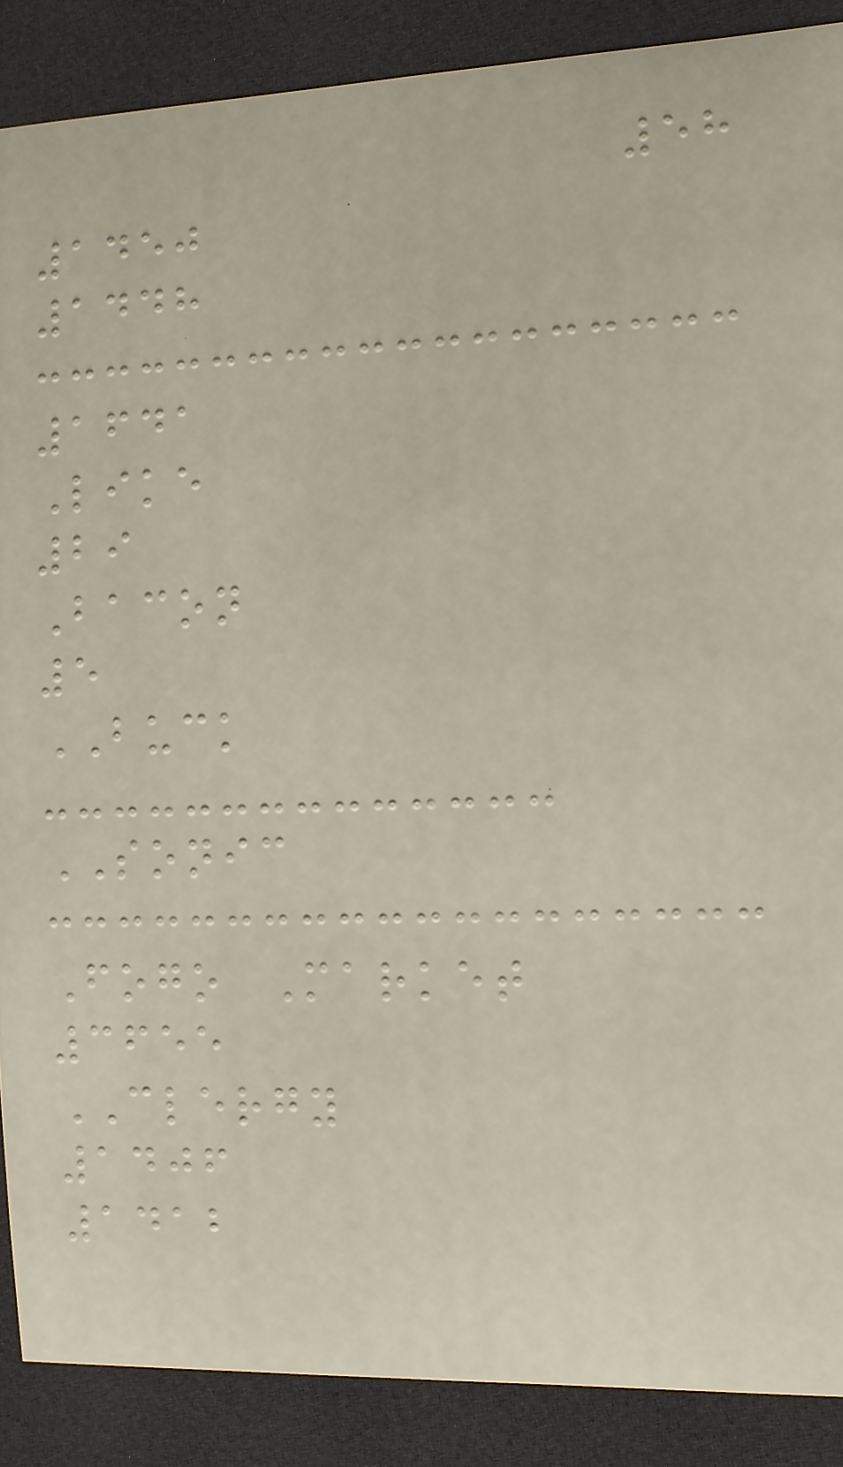58
1450
1448
1641
Like
29
Bacon
5
BUCK
SONIC
Fogo Market
3655
CLERGY
1406
1412
